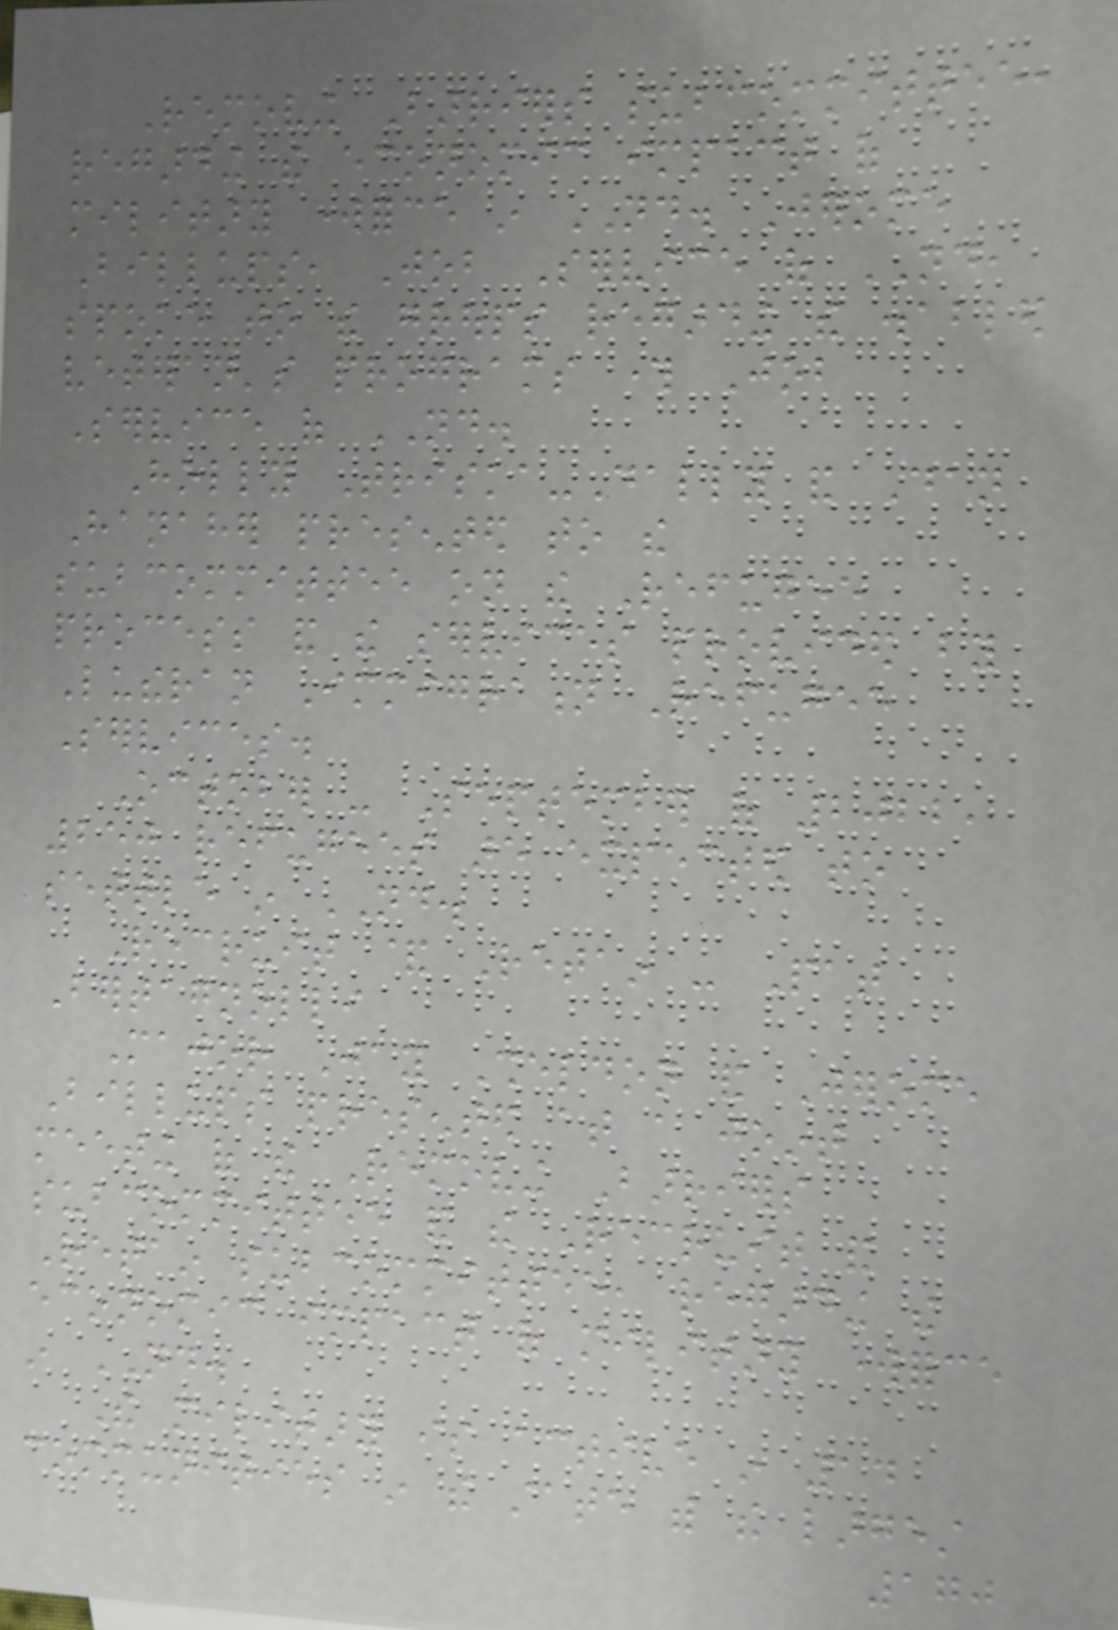Removing Barriers subcommittee,
regarding the economic impact of
military workforce in ND. Jerome
Billups, Job Service of ND,
spoke to the groups regarding the disabled
veteran's programs through Job
Service of ND.
Holly Triska-Dally and Dan
Hanaher presented to the
subcommittee on the Refugee
process and the services provided by
Lutheran Immigration Refugee
Services.
October - September of 2022,
250 refugees are expected to
settle in ND.
Recruit & Retain - Pat
Bertagnolli
Major Jay Sheldon and Jerome
Billups presented at a joint
meeting of the Removing Barriers
subcommittee and the Recruit and
Retain subcommittee, regarding the
economic impact of military workforce
in ND.
The military is active in 14
communities in the state with the largest
170
